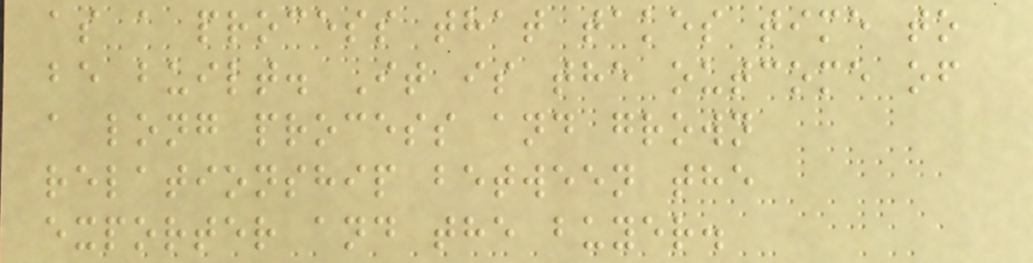as a process that takes time to
be built. It is the outcome of
a long process and grown
relationship between the
exporter and the buyer.
